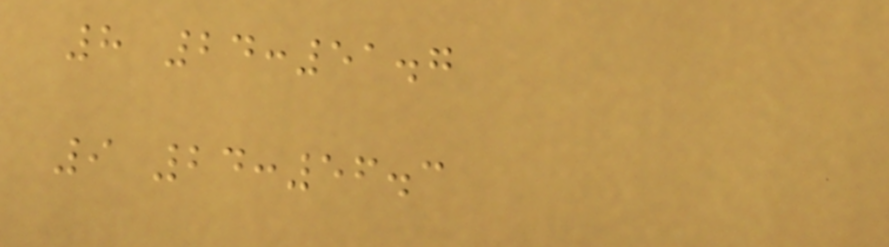8 24:51.7
9 24:56.3
